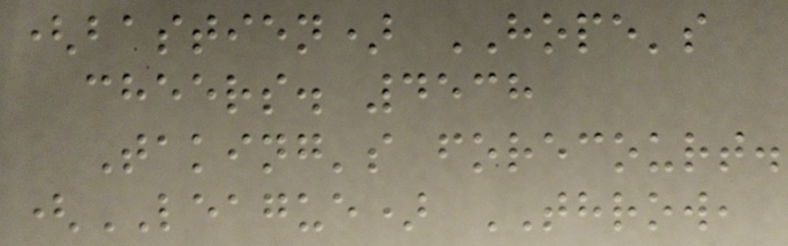(bastien) HOPE's
cheers. 4538
Taking's forecourt.
(LEAGUE) THROW,
